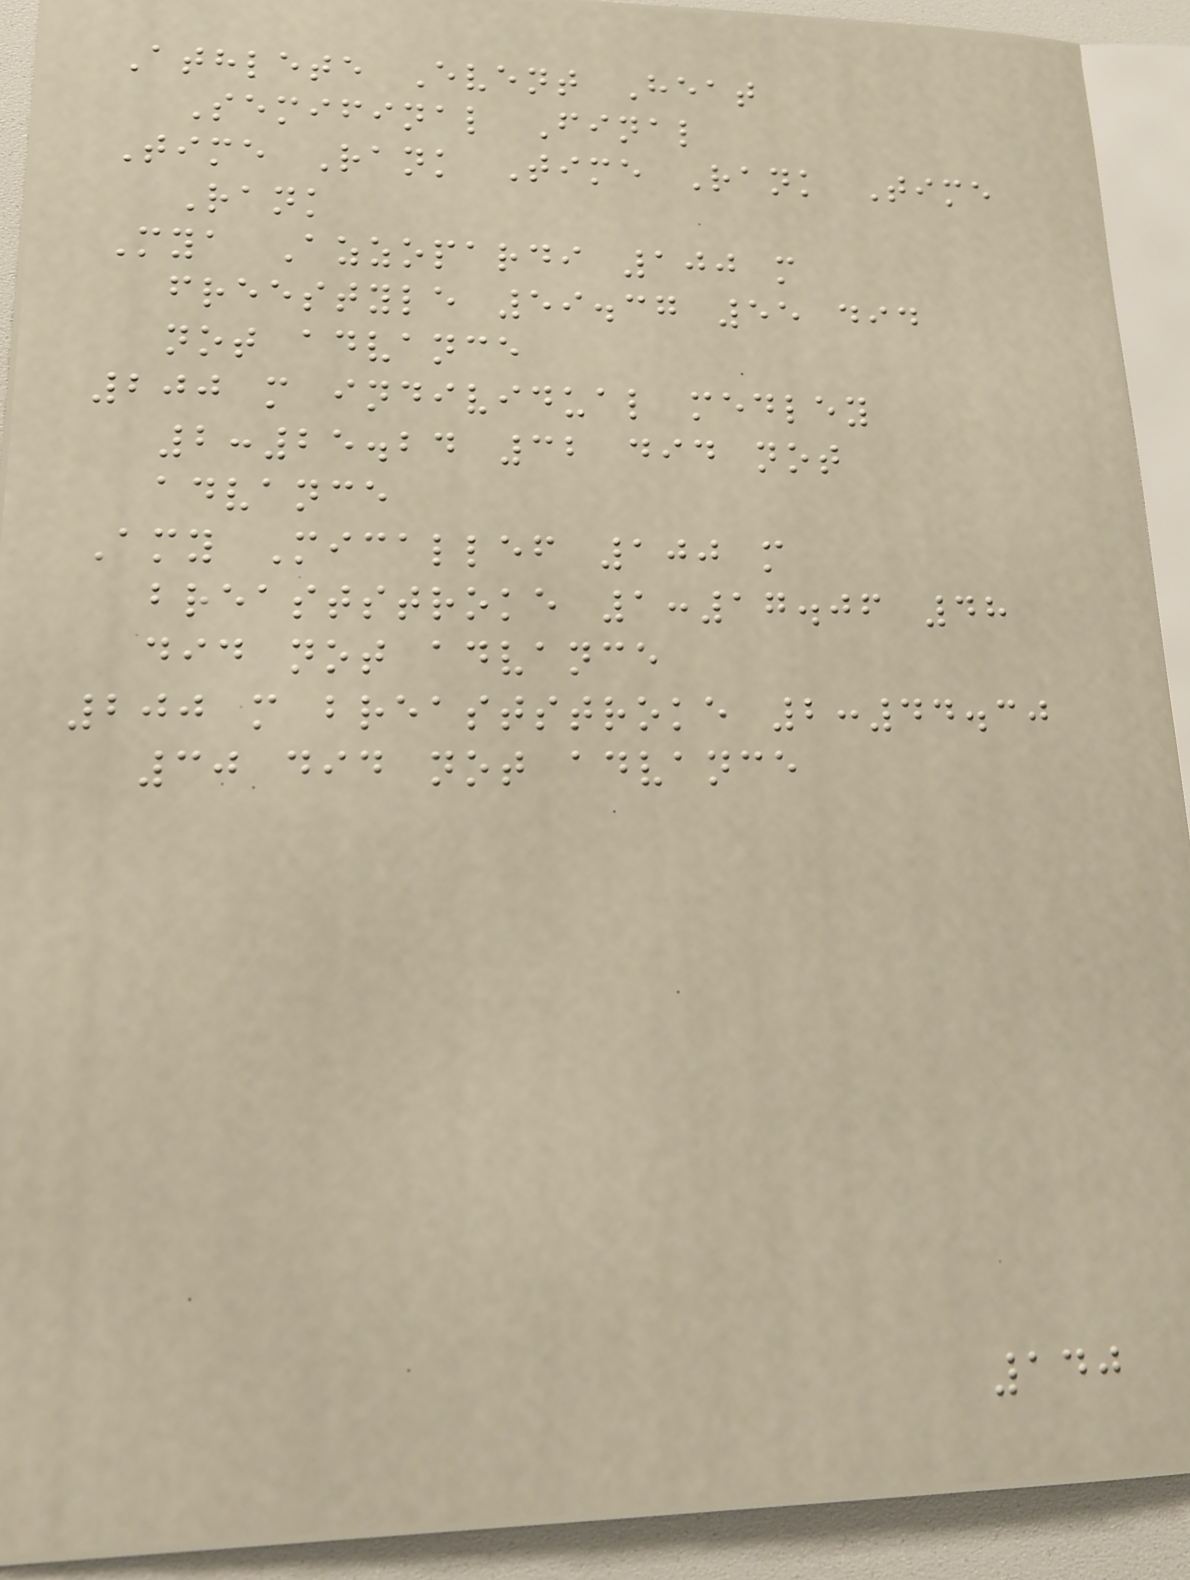Athlete Event Heat
Semifinal Final
Time Rank Time Rank Time
Rank
Mya Azzopardi 100 m
freestyle 59.37 55 did
not advance
200 m individual medley
2:25.24 32 did not
advance
Amy Micallef 100 m
breaststroke 1:17.06 48
did not advance
200 m breaststroke 2:44.30
30 did not advance
140
